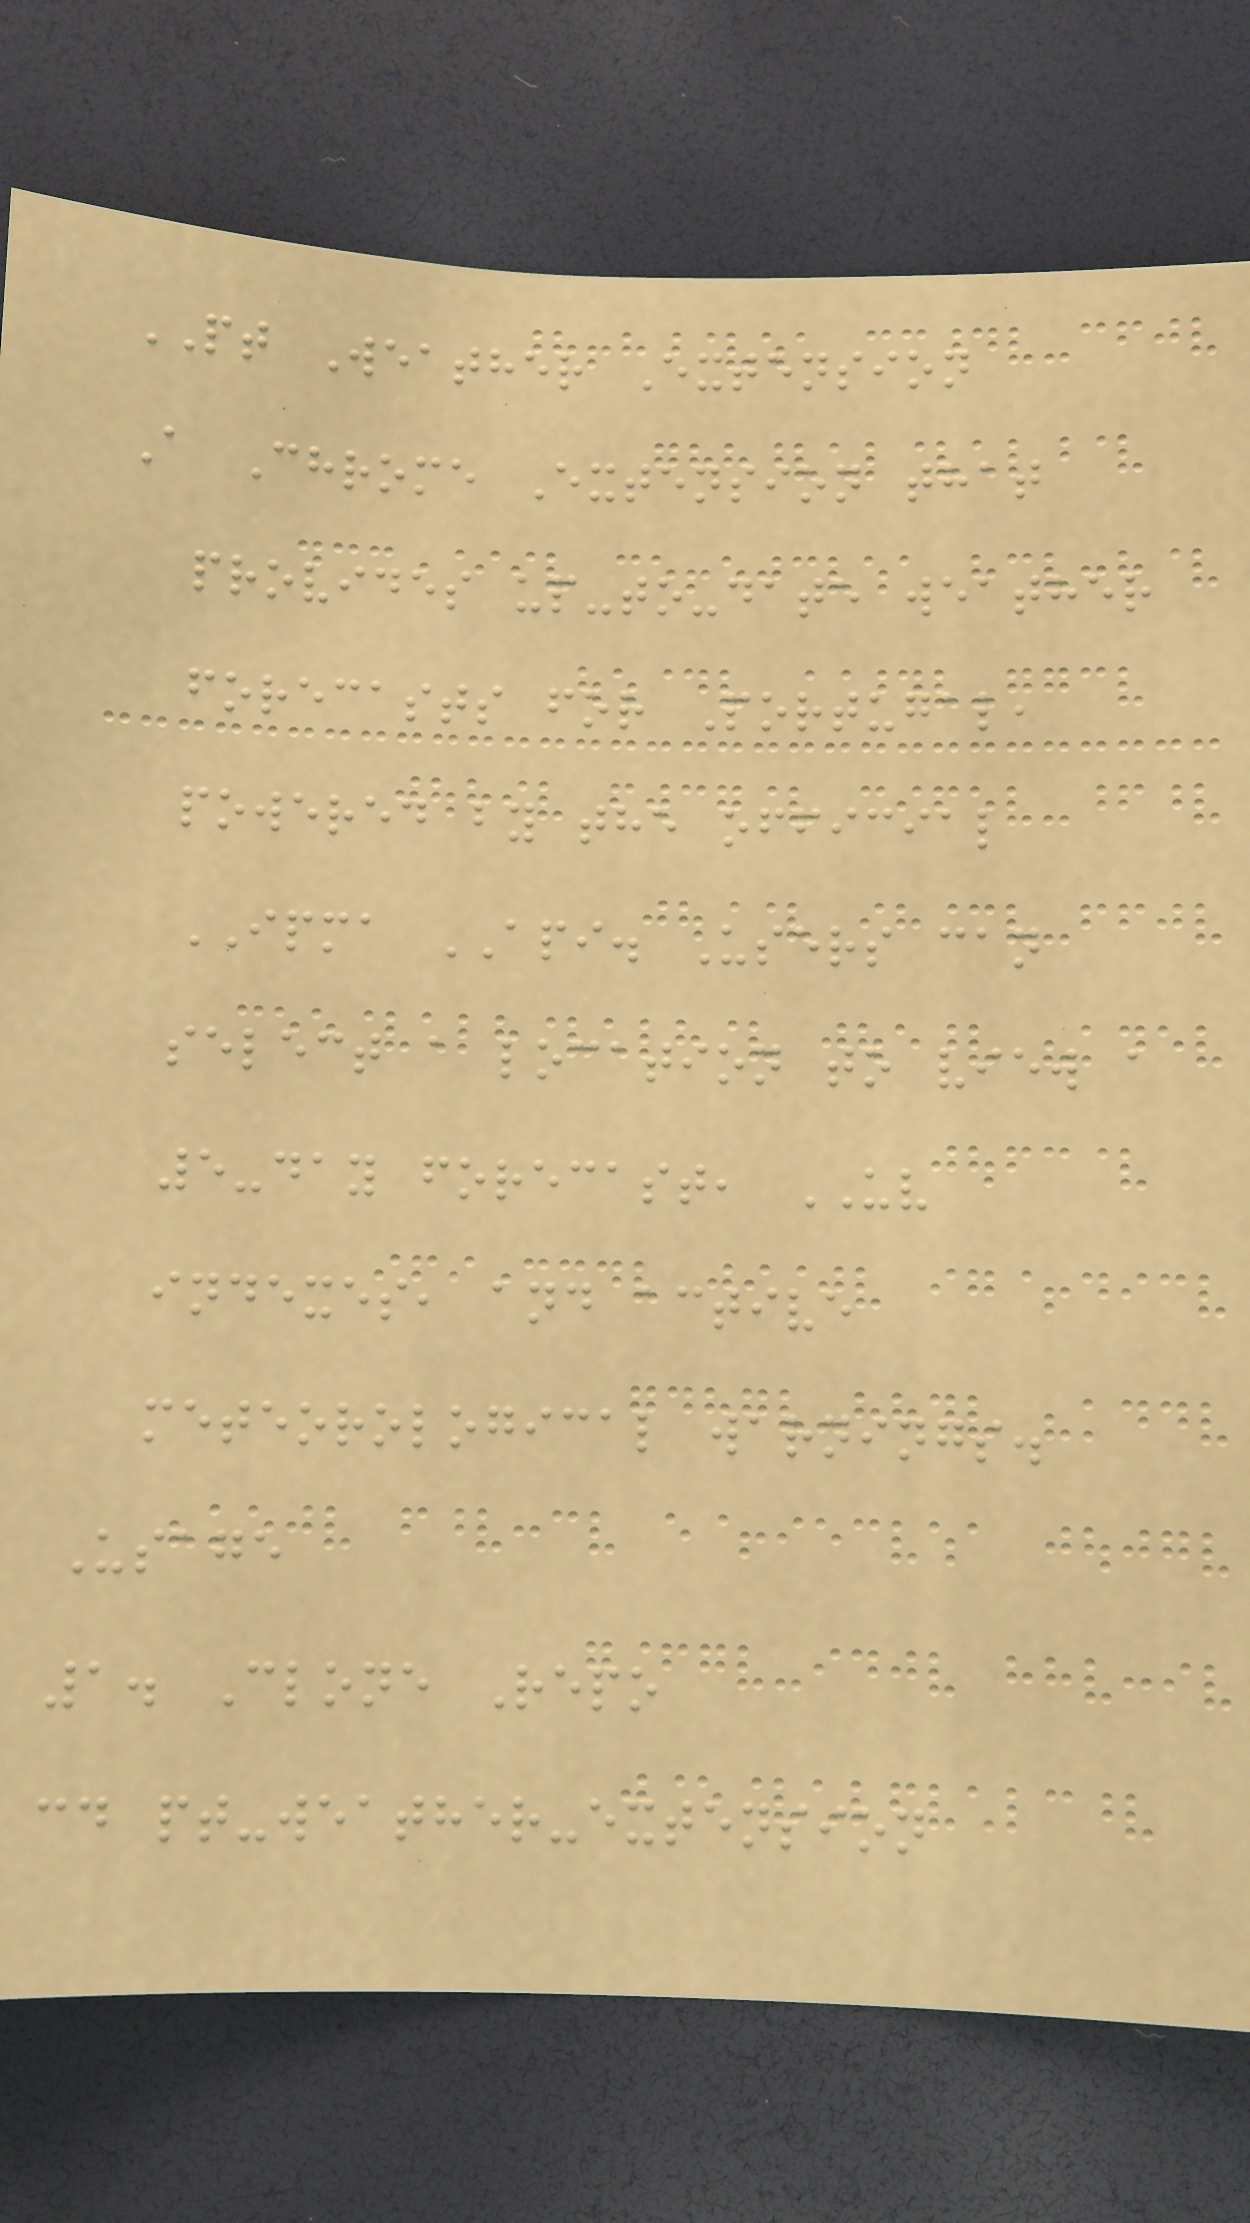PT Weather Extension
A Chrome Extension that
provides up-to-date weather
forecasts for Portugal,
powered by the official
IPMA API. Users can
select a location to view a
5-day forecast, UV
indexes, and active
meteorological warnings.
Usage
1. Clone Repo
cd pt-weather-extension
